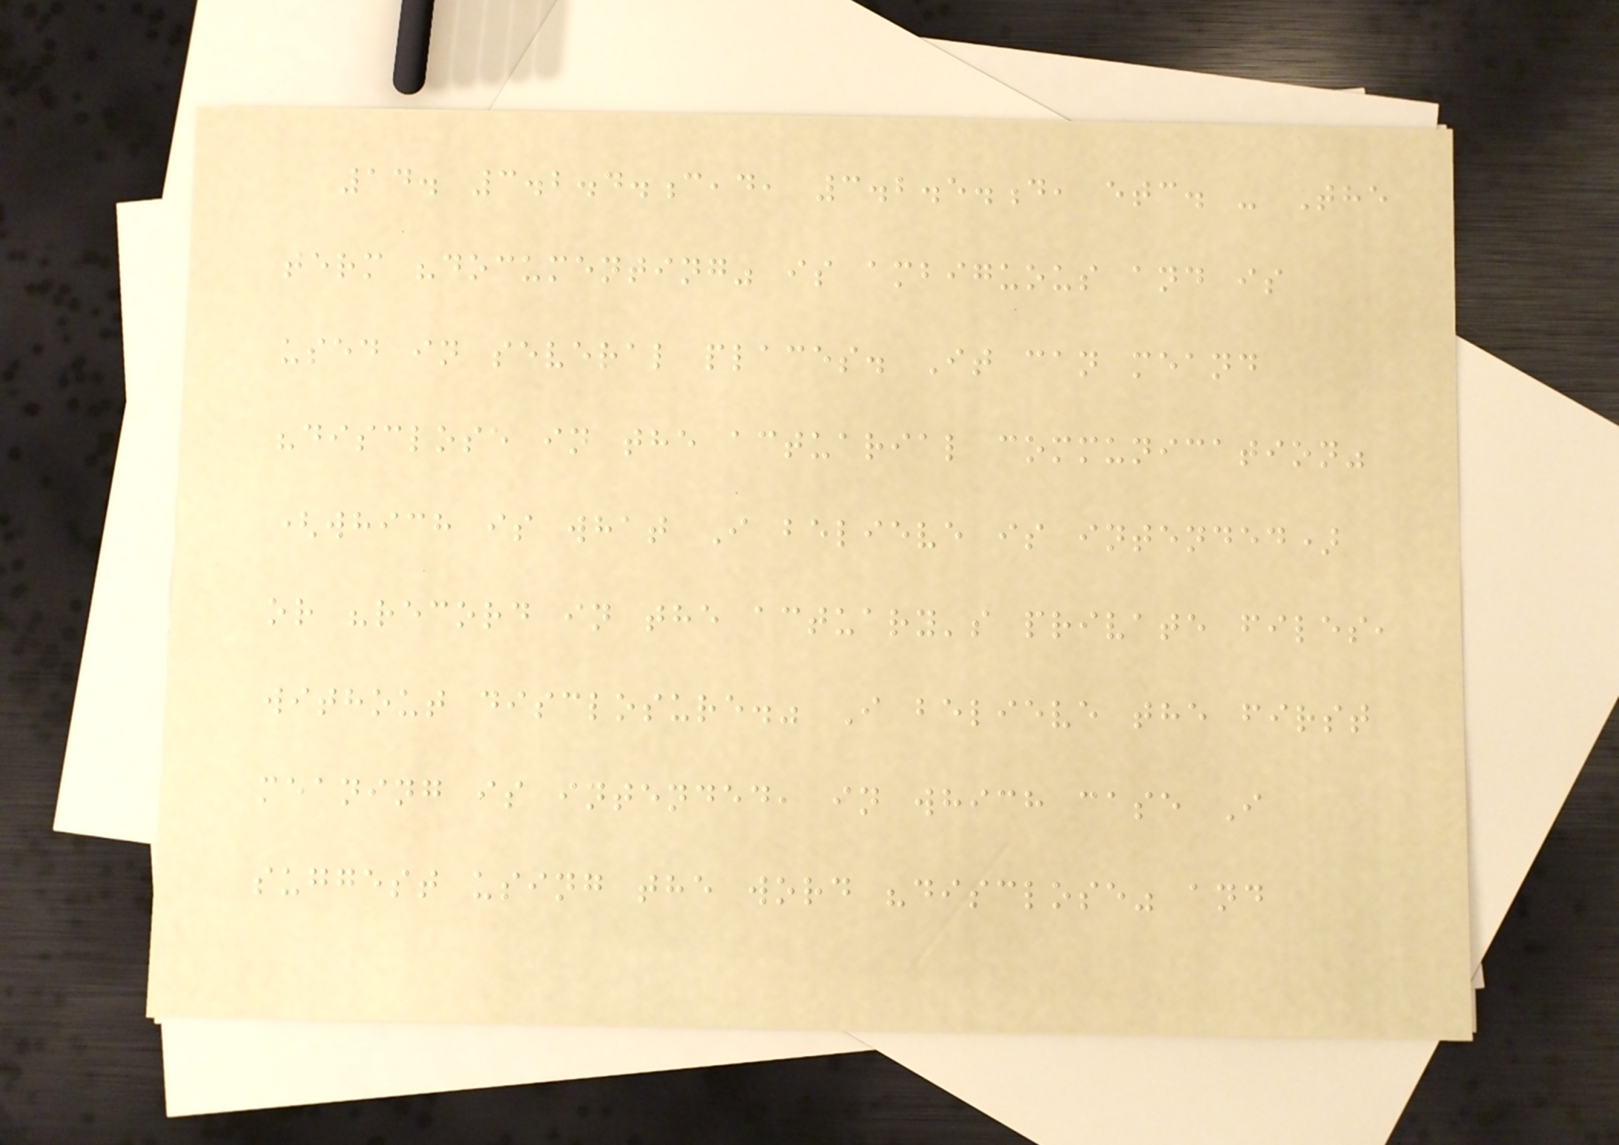14. 3.2.4.c,d, 3.2.5.d, etc. - The
term "documenting" is ambiguous and is
used in several places. It can meand
"disclose in the actuarial communication"
(which is what I believe is intended)
or "record in the actuary's private files,
without disclosure." I believe the first
meaning is intended, in which case I
suggest using the word "disclose" and
